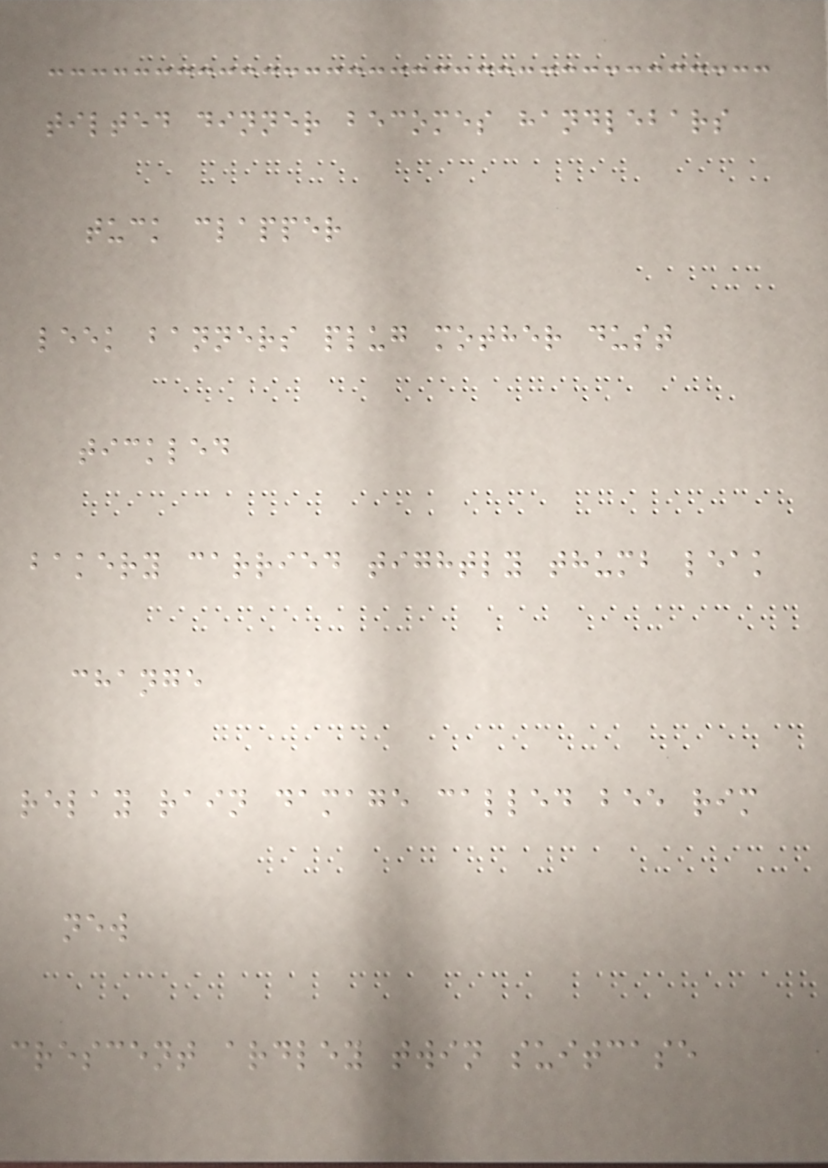tilted dinner becomes handlebars
tuck clapper
leek banners plug mother dust
tickled
bakery carried tightly thumb leak
change
relay rain damage called bee rim
new
crescent ardley twin suitcase
